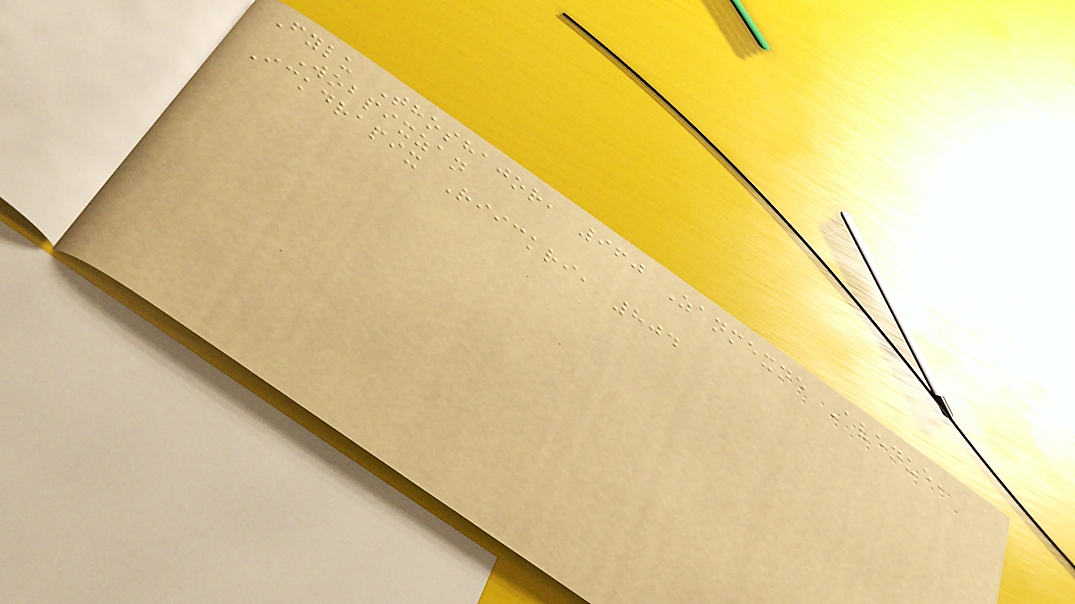Fylu Thoshajor, 960 Zanmexne Avenue,
Wobpixzan
Ickdrapix Riickri, 804
